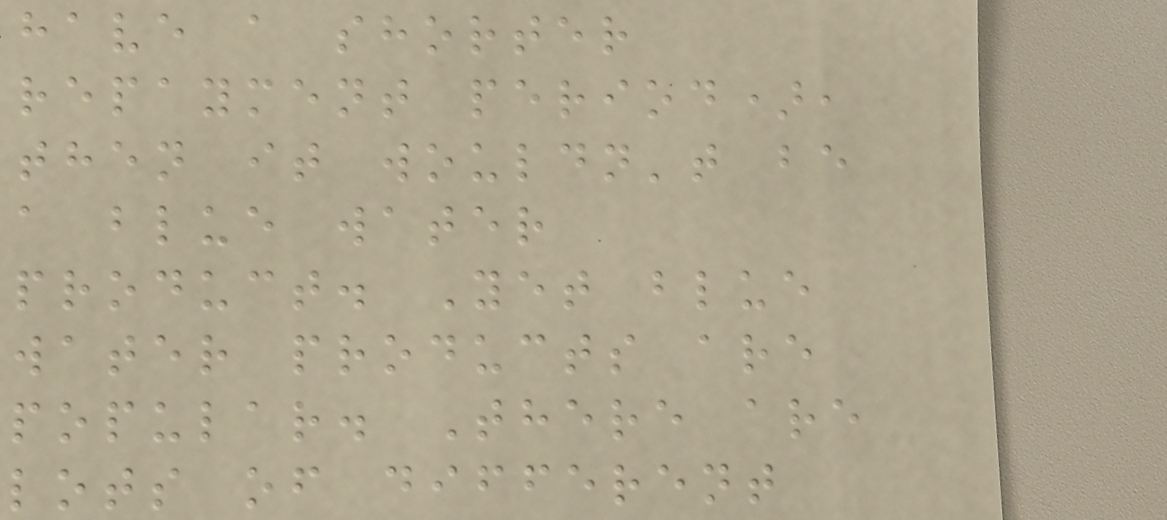have a shorter
repayment period),
then it wouldn't be
a blue water
product. Yet blue
water products are
popular. There are
lots of different
